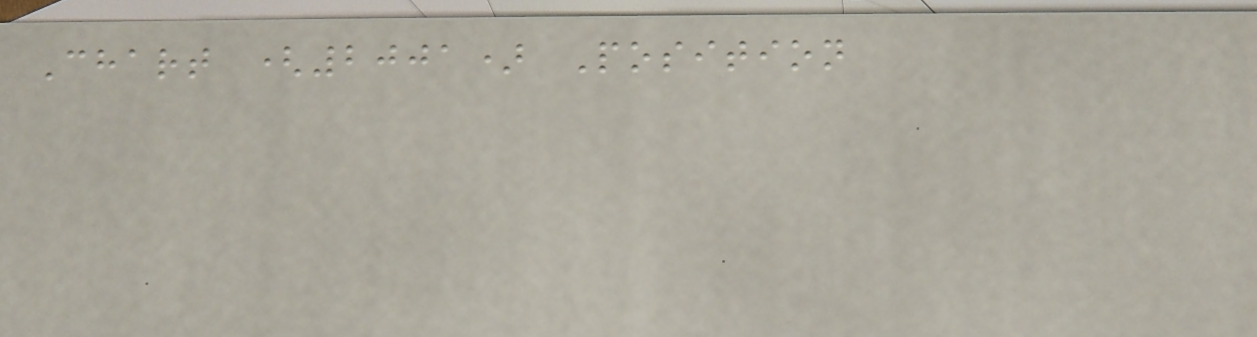Chart (2001) Position
